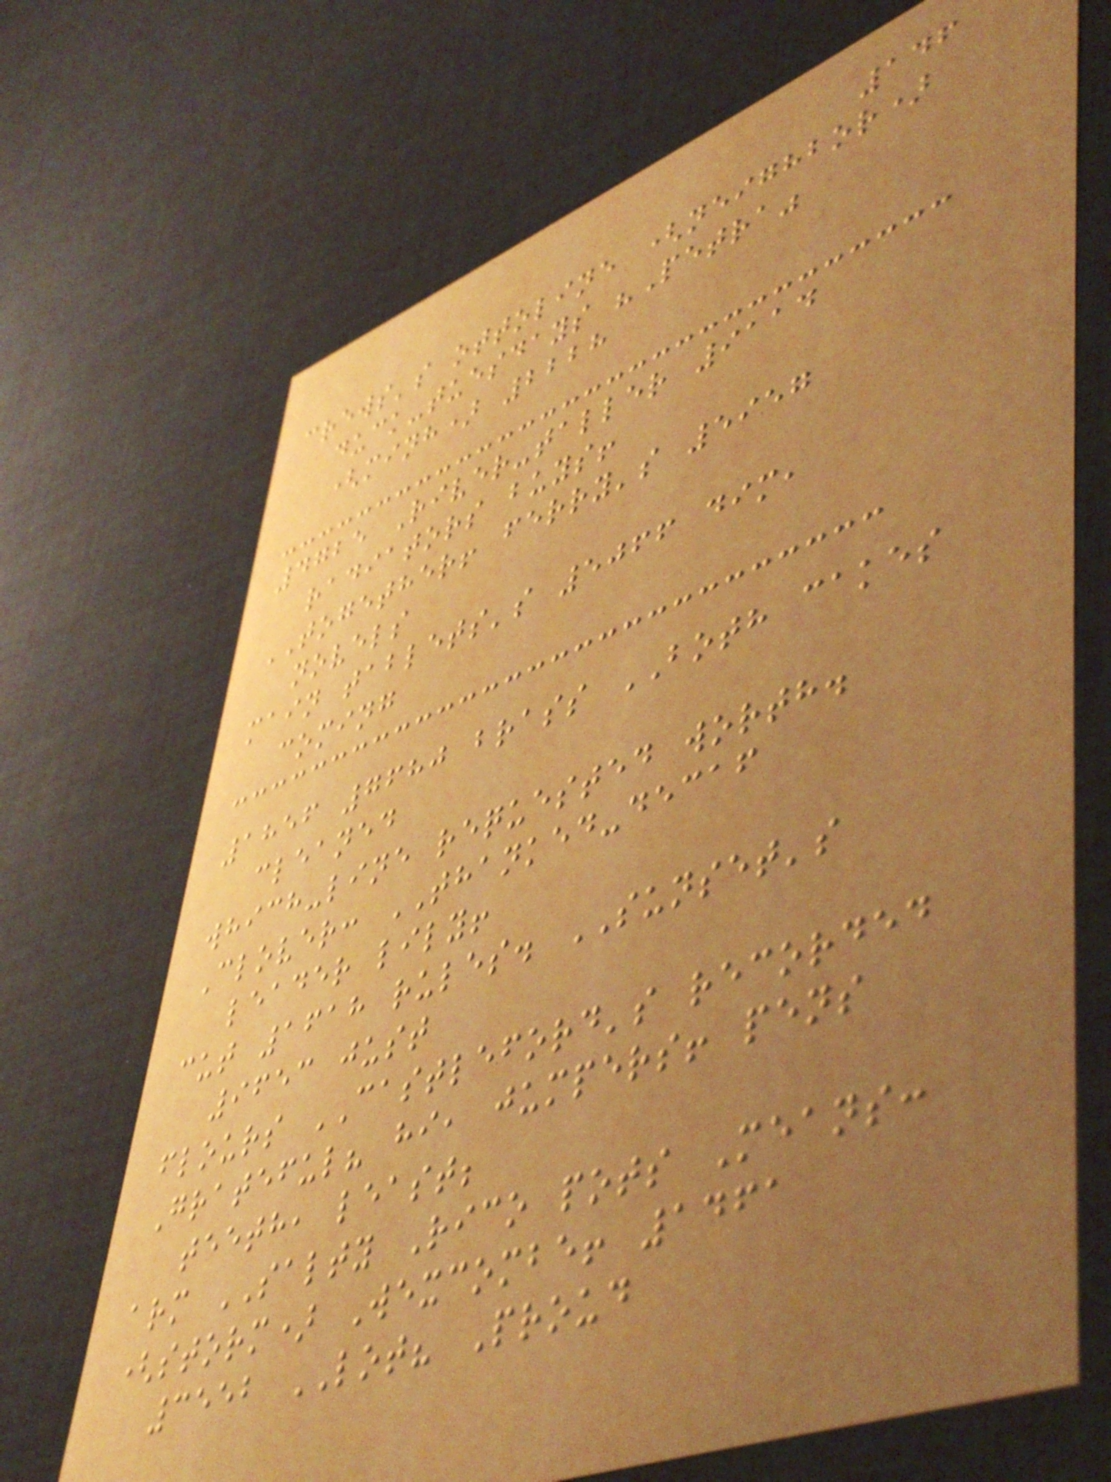146
crews's ottoline (neighbor)
duck-tuesdays "Petra"
(minh) 2228
4725 River-taller 9114
radiators buys!
TOGETHER! ferry's 5957
novels
main tablets's 5066 dim,
coming
1856 7680 brass BOTH cakes
cleaned
which-line requested worth.
Clover: THANKED-decaf
leader lily!
cut 1618 rules. SUNSET's
9653 just
flours CASTLEFORD's recorded
Grateful? hi, jumpers! pens
teeth, least;
arm SALTY Rico pots Means:
(storm) Wexcombe! 1461
3552 LOT? Proud
